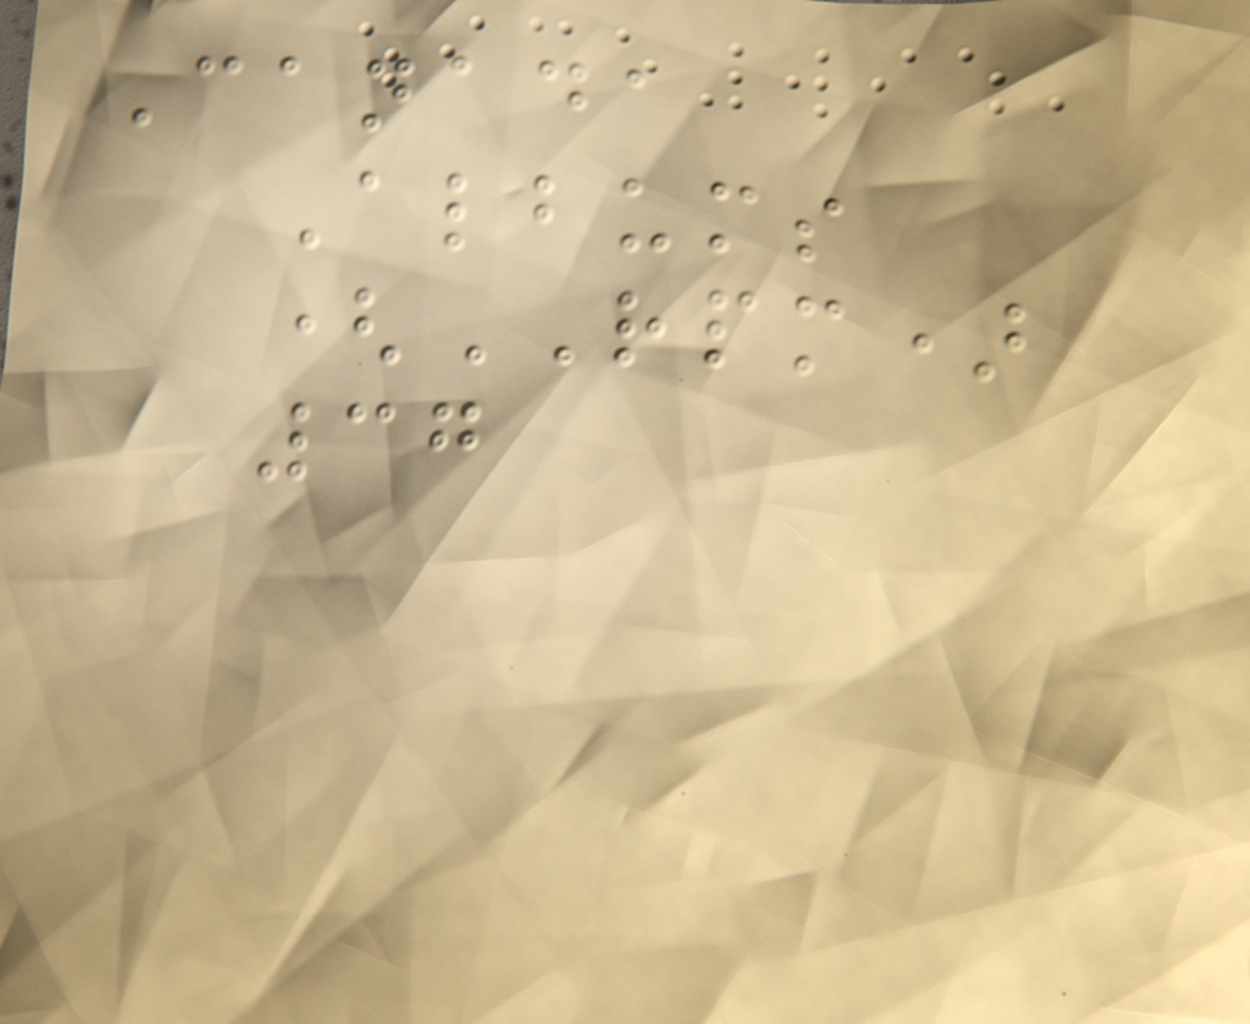Canada
Albums
(RPM)
37
